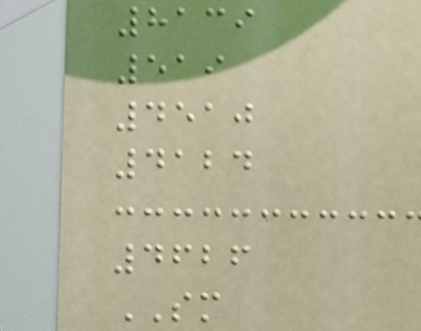8139
519
4510
4124
4626
SM
